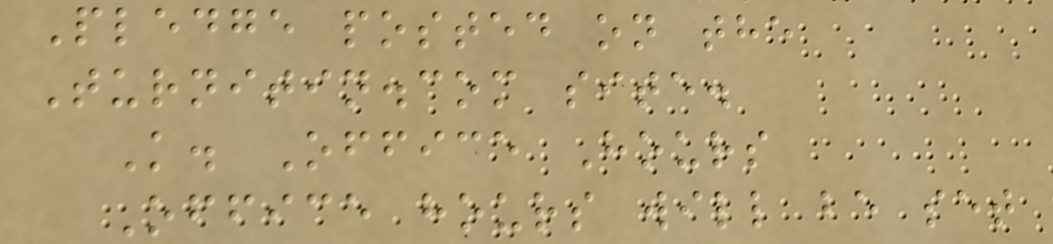Pledge posted on the
Turnitin.com site.
K. Office Hours
Office hours will be set
